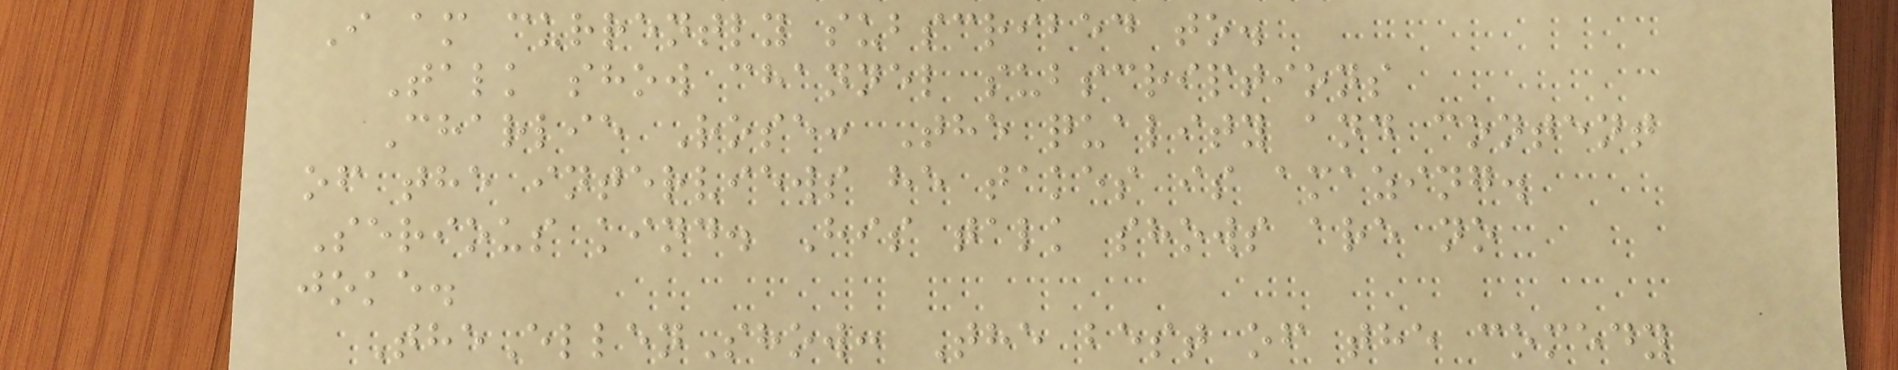I am currently subscribed to.
Talk show channel subscriptions
Charlie Rose: The quality and content
of the interviews he takes is amazing.
Serious kind. His talk shows are no
joke.
TheEllenShow: The best of the comedy
